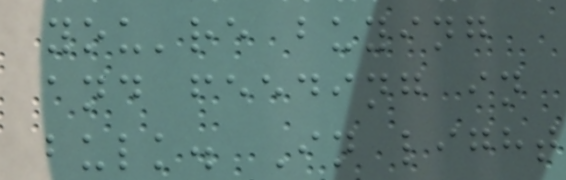you're buying
and feeding in
bulk. In light
